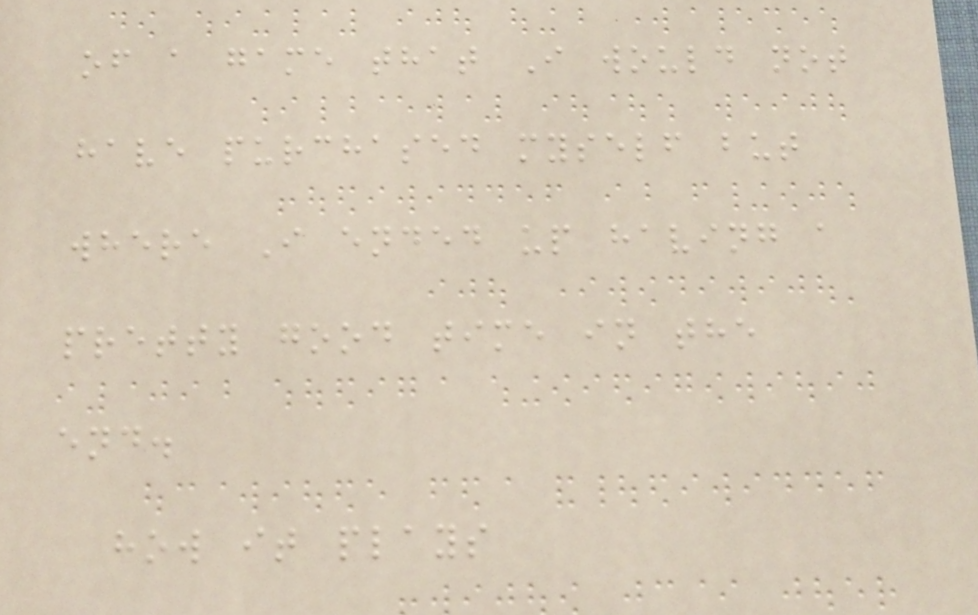of a game that I would not
have purchased myself but
where I ended up having a
pretty good time in the
end.
how it plays
